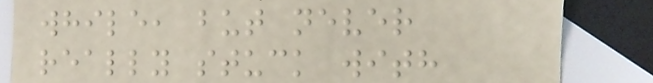while, but never
really stuck with
